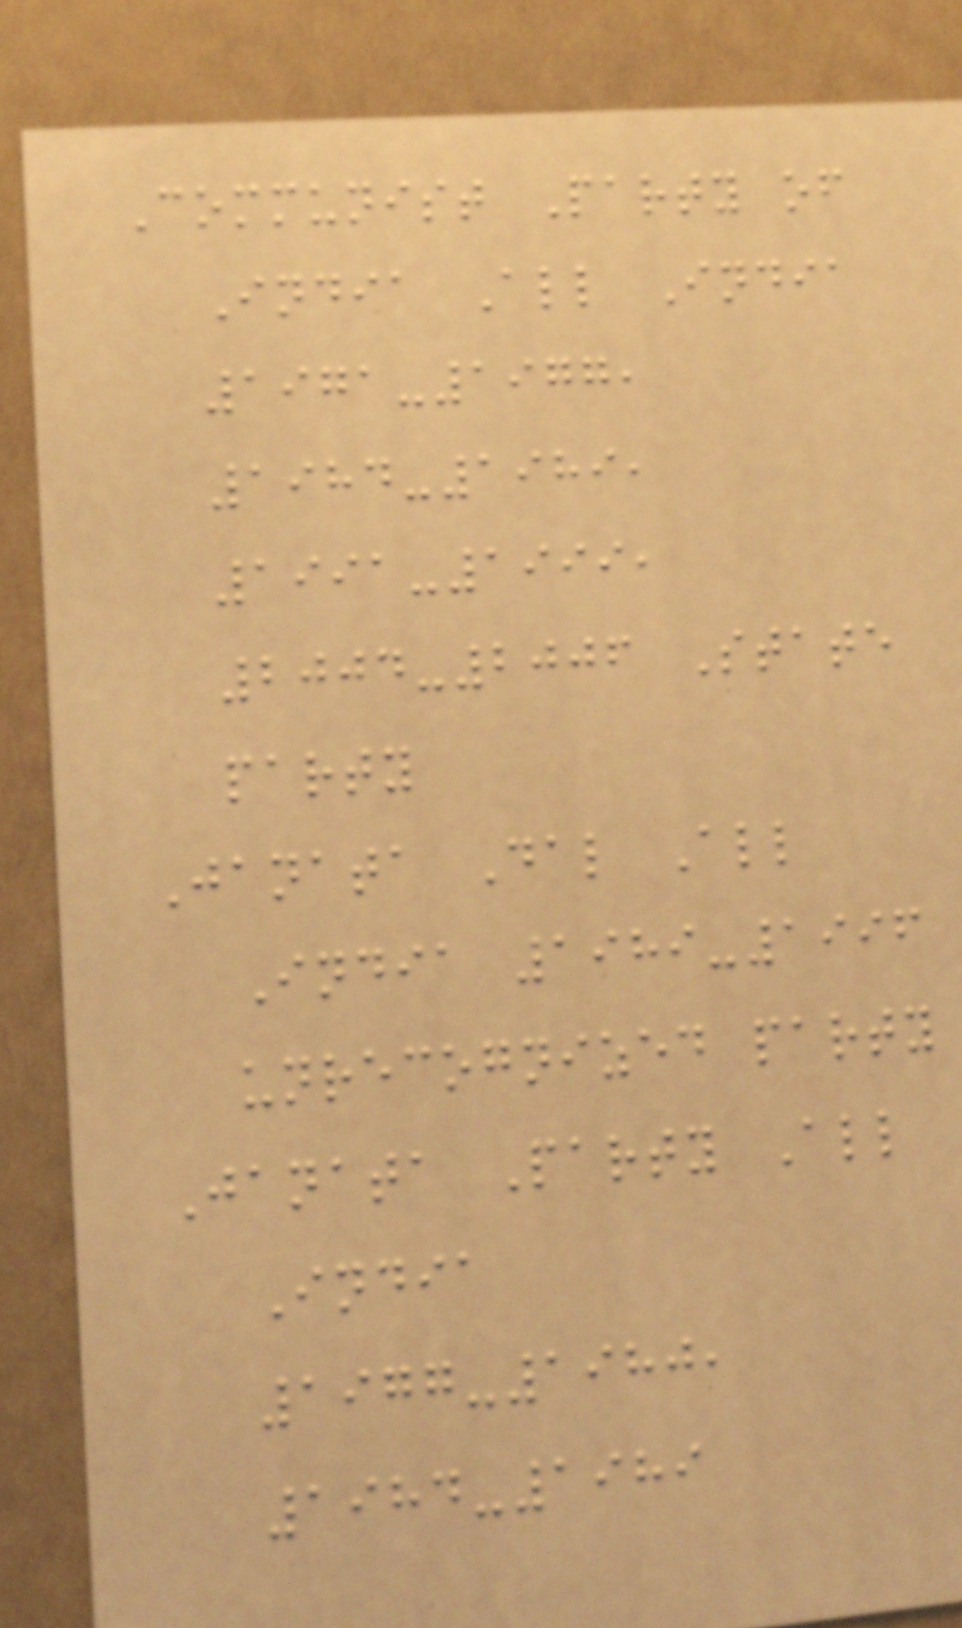Communist Party of
India All India
1971-1977,
1984-1989,
1991-1999,
2004-2006 State
party
Janata Dal All
India 1989-1996
unrecognized party
Janata Party All
India
1977-1980,
1984-1989
